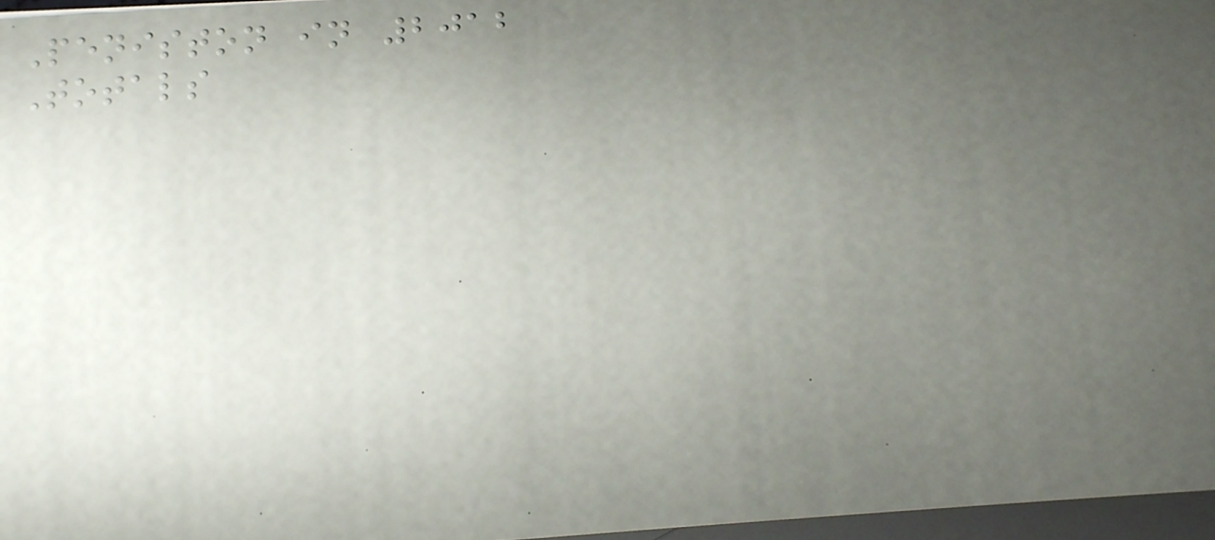Peniston in 2012
Totals
